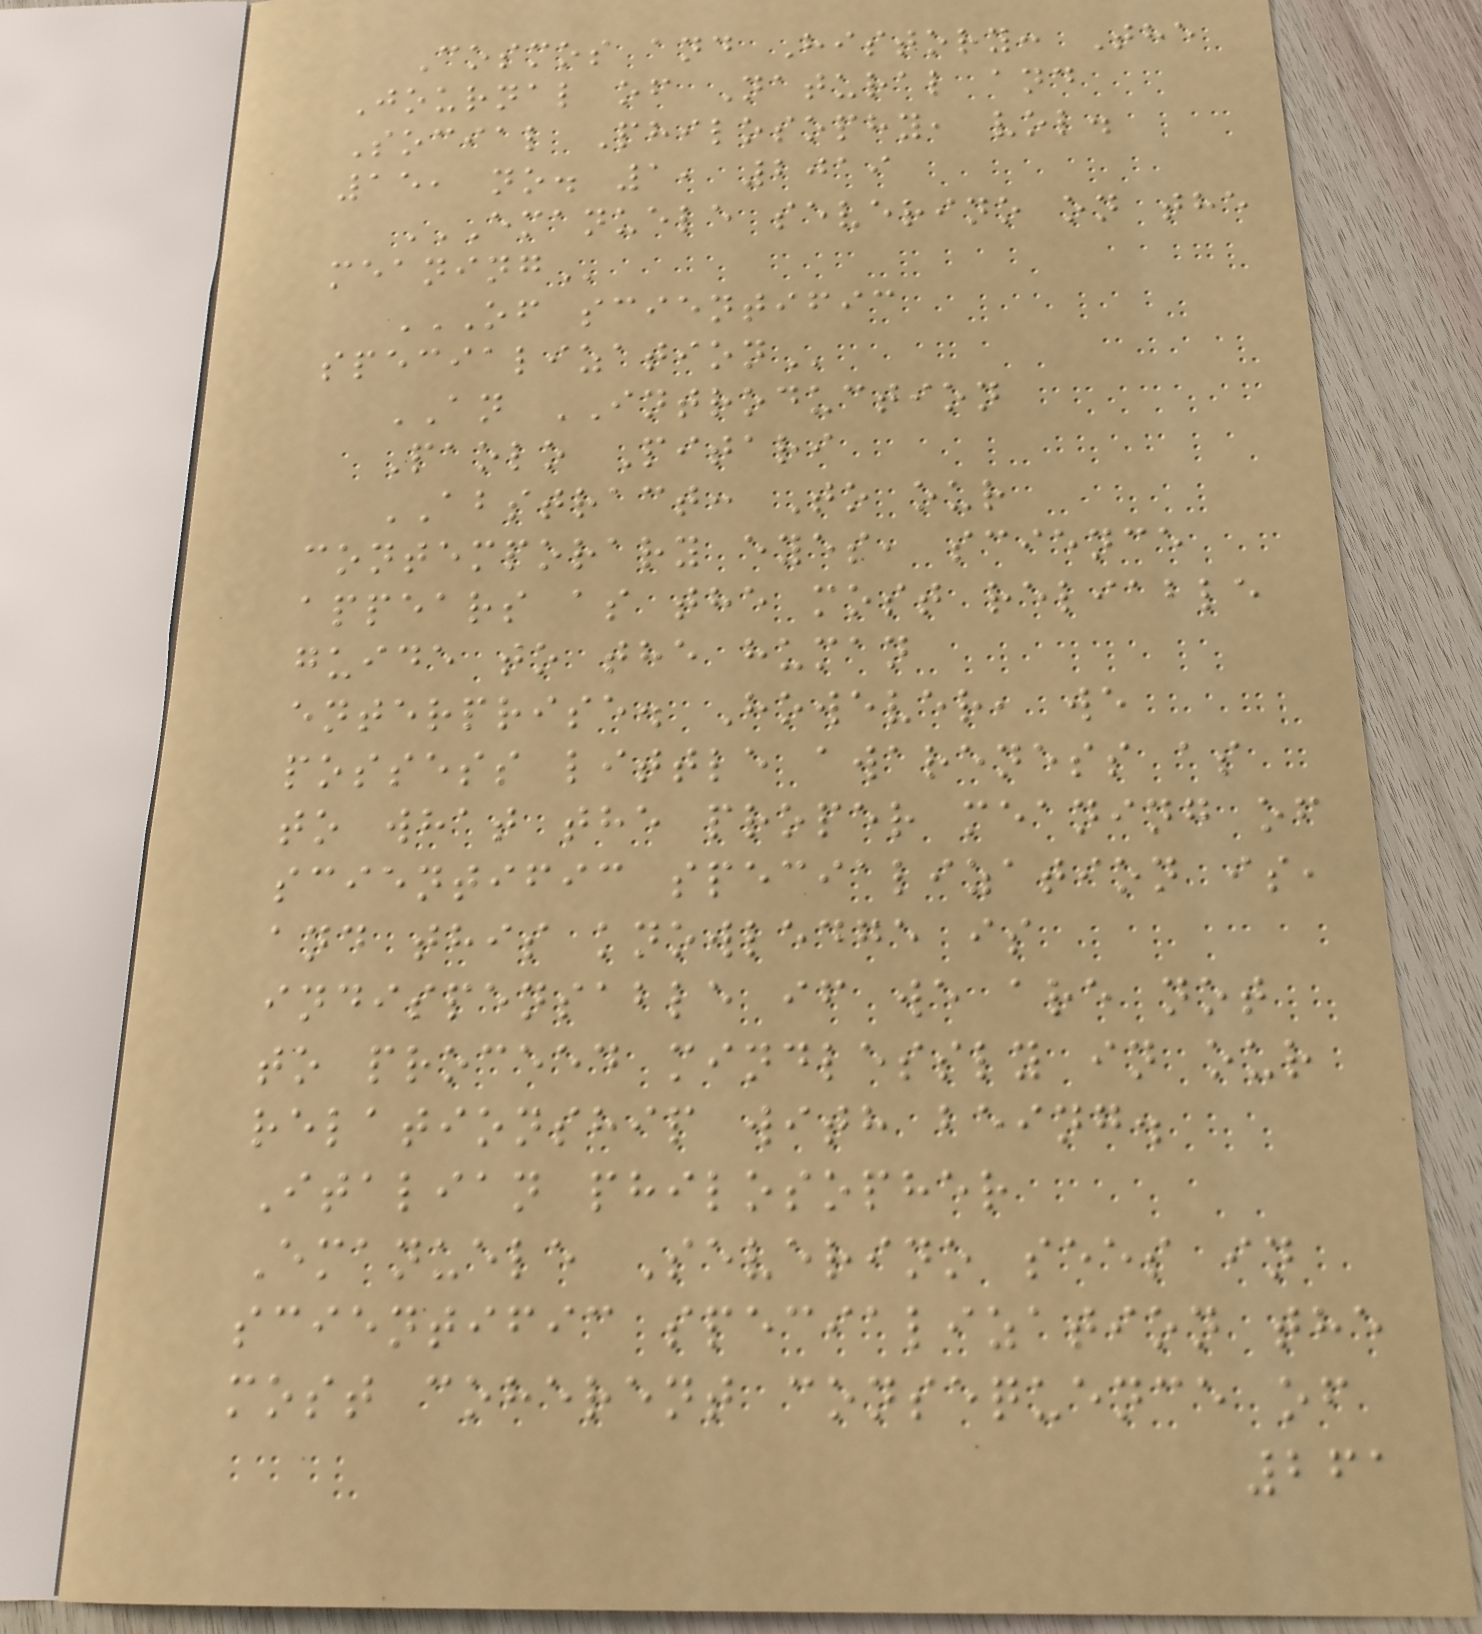Cosmos and History: The
Journal of Natural and
Social Philosophy, vol.
15, no. 1, 2019
EMANUELE SEVERINO ON THE
MEANING
OF SCIENTIFIC
SPECIALIZATION
AN INTRODUCTION
Paolo Pitari
ABSTRACT: To our
contemporary eyes, science
appears as the most reliable
guide to the human
enterprise. However, we
possess little awareness as
to what the proper meaning of
scientific specialization is,
and this knowledge is
indispensable if we are not
to proceed mindlessly in our
relationship with being.
Italian philosopher
Emanuele Severino sees in
scientific specialization the
most coherent consequence of
261
